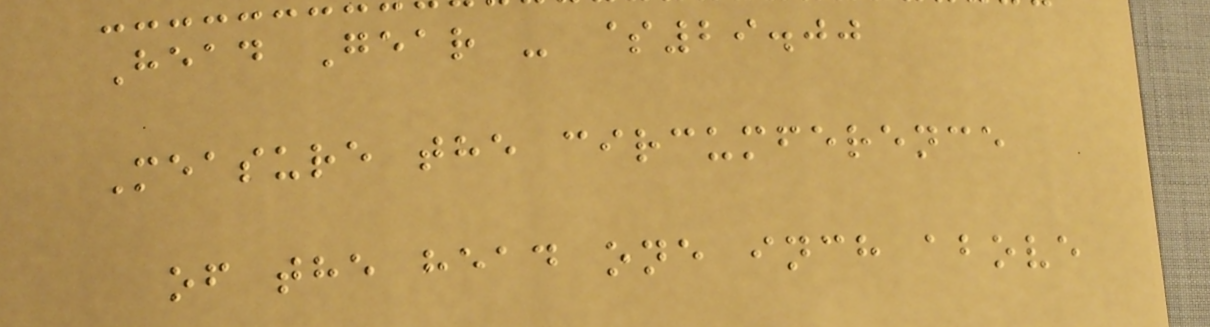Head Gear - $29.00
Measure the circumference
of the head one inch above
